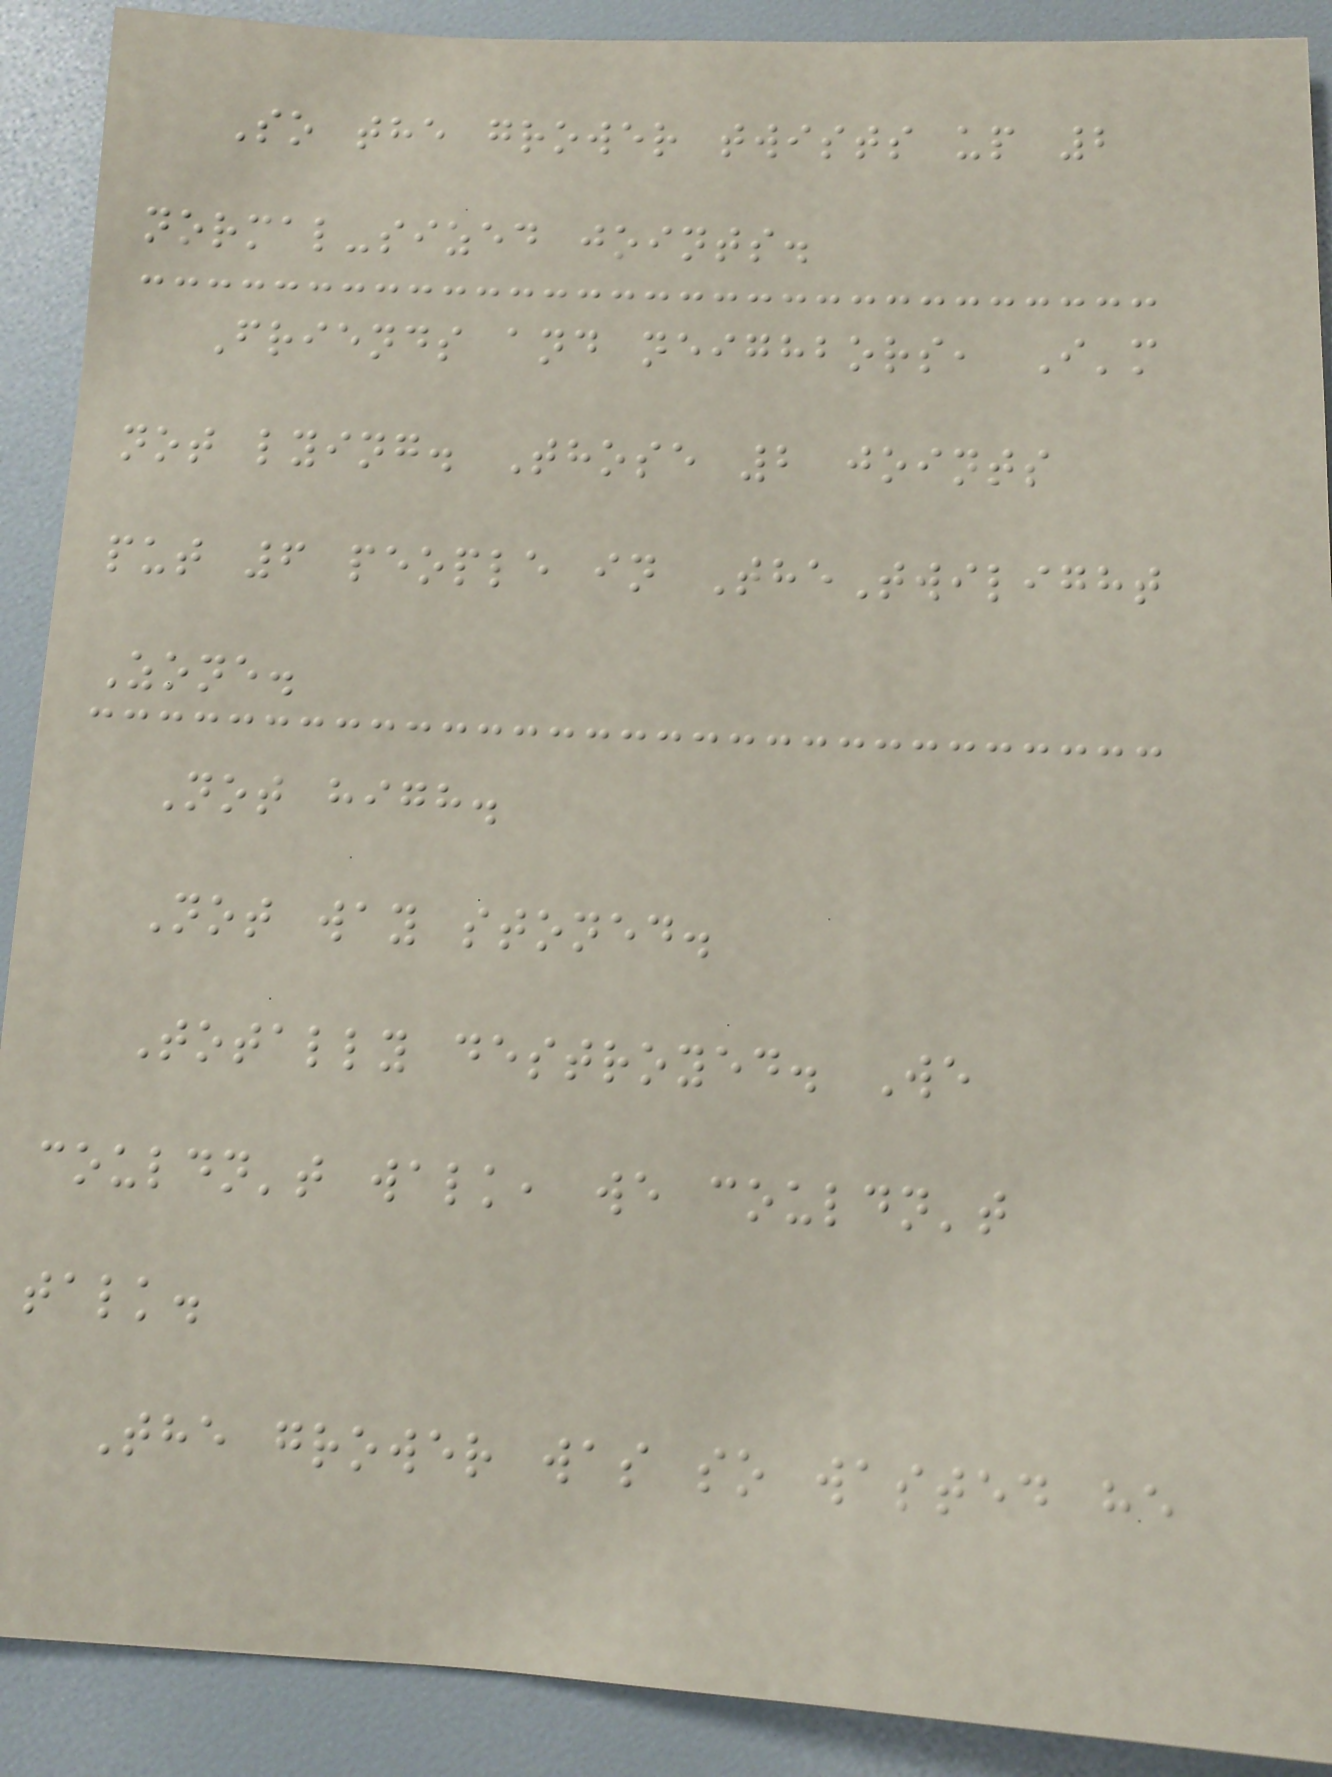So the grower twists up 2
normal-sized joints.
Friends and neighbors, I'm
not lying. Those 2 joints
put 6 people in TheTwilight
Zone.
Not high.
Not way stoned.
Totally destroyed. We
couldn't walk, we couldn't
talk.
The grower was so wasted he
